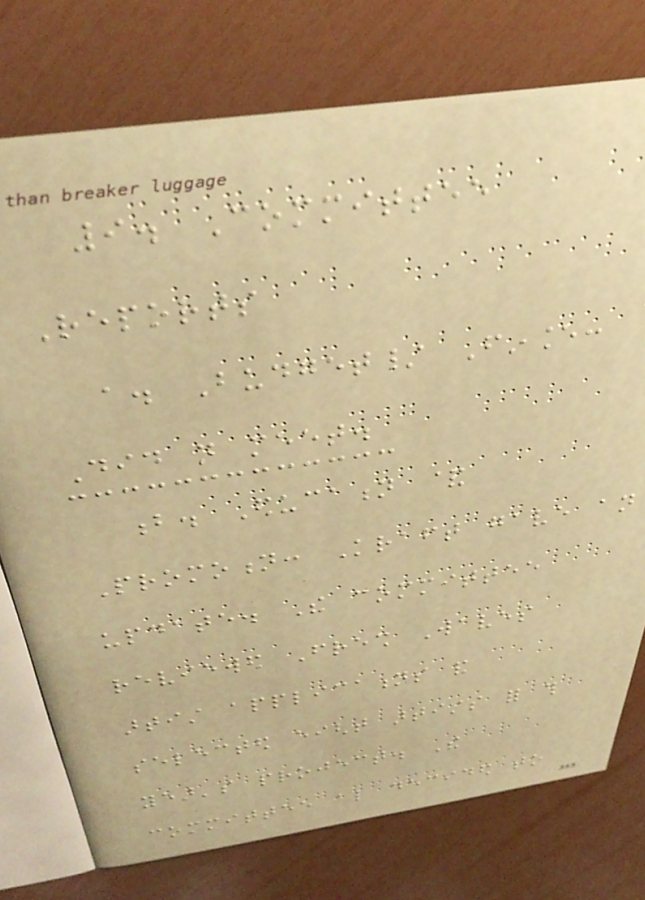9. Committee
Reports
a. Budget/ Finance:
Did not meet.
b. Education &
Promotion: Kraft gave an
update. The committee
reviewed Fresh Waves
artist applications and
selected eight artists for this
year's project. The
committee also decided to
